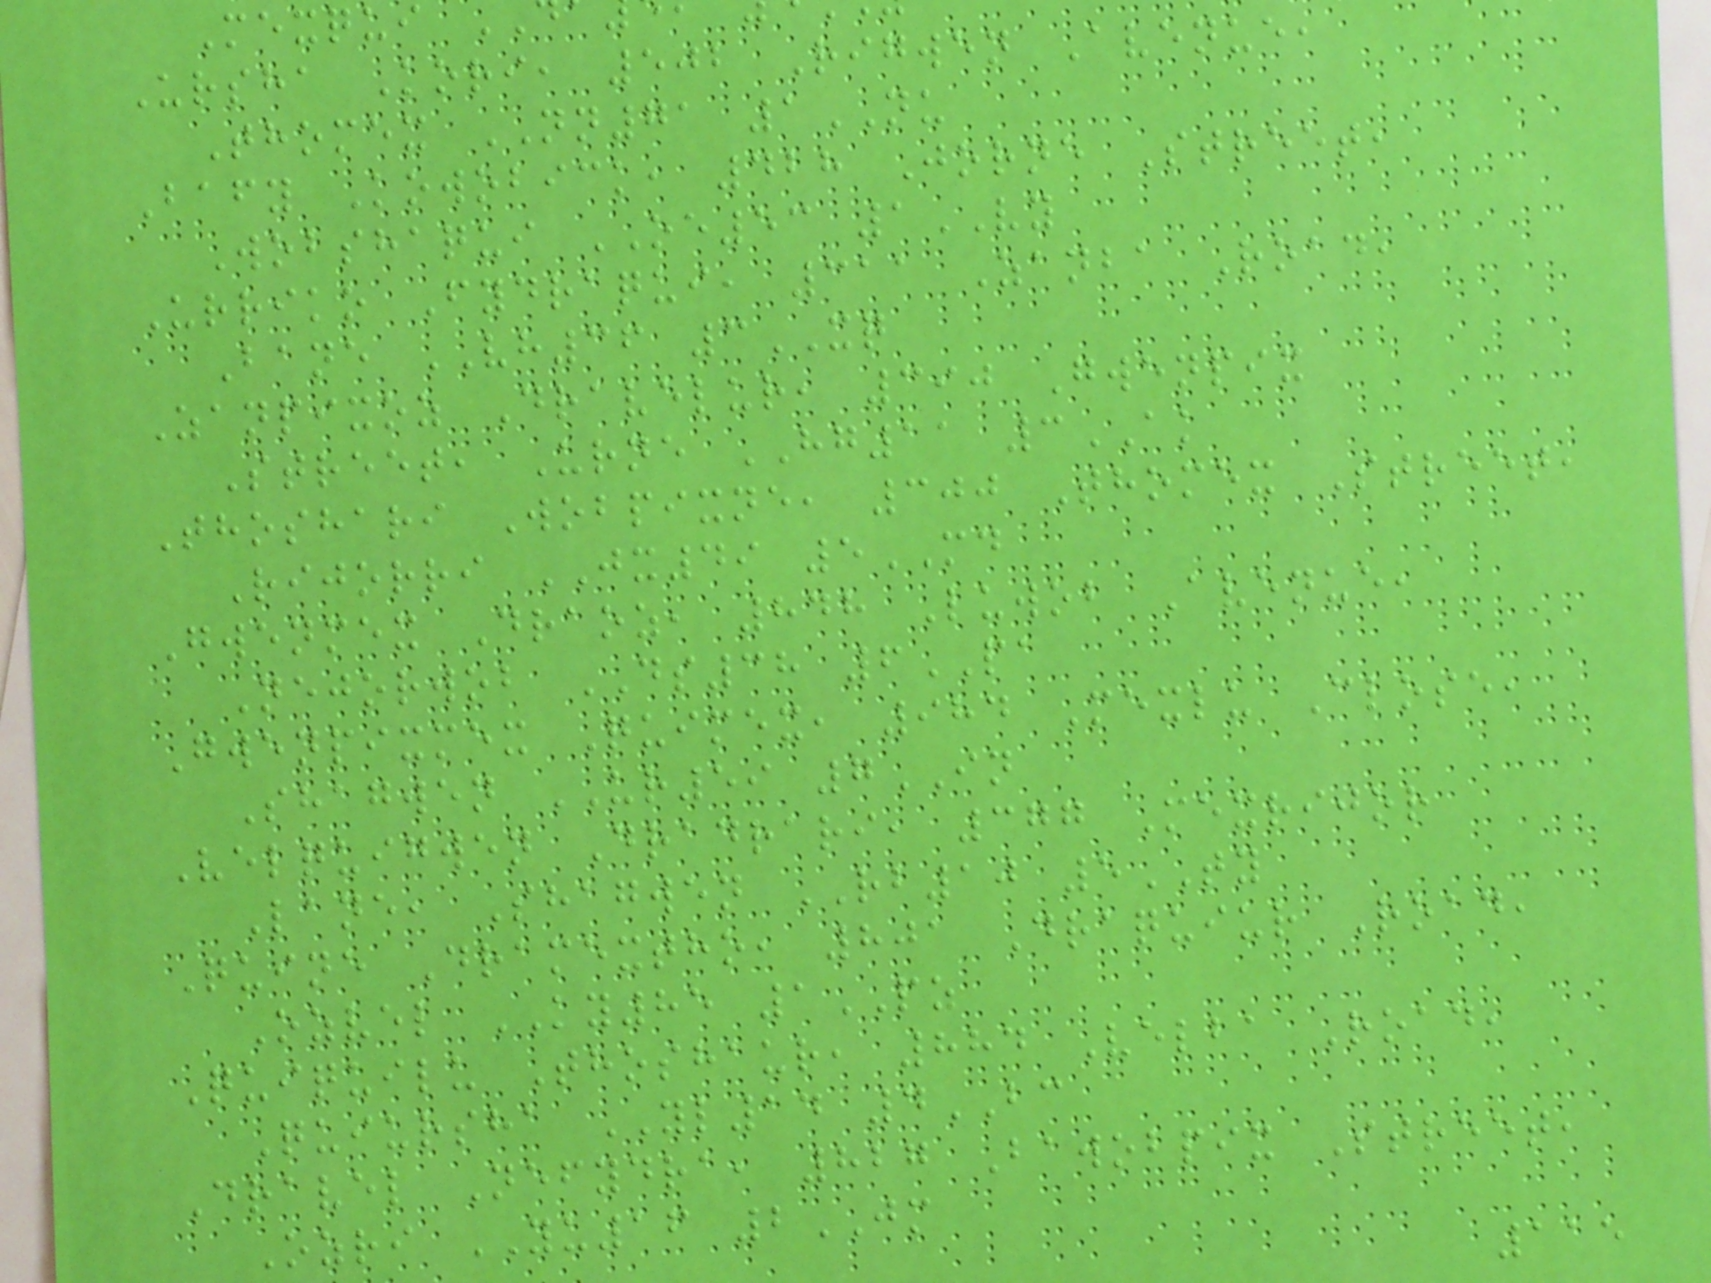Mexqui
Ursha Kori, 502 Rigwen Avenue,
Thomex NN71 1NU
Bafy Kowobick, 428 Jorne Street,
Wobshaqui OE53 1VY
Urriko Fydraqui, 311 Zanba Road,
Bane VH36 3XQ
Zanpixoz Dravelur, 390 Gwenpix
Street, Urne HG11 3AK
Thoshari Wobpixne, 300 Thomex Street,
Rijorri JX49 5MD
Gwenmex Draoz, 848 Luwob Avenue,
Nejorwob DS38 6PA
Gwenpixmex Quimex, 984 Mexlu Close,
Shagwen UR59 7IN
Velquigwen Dradrari, 377 Mexrijor
Lane, Shagwen RB10 5TY
Quine Dramextho, 801 Draquiur Road,
Ozvel KY85 1PZ
Quiquilu Thoshaur, 884 Velba Road,
Quiursha YL14 4BC
Dravel Nefydra, 827 Bawobpix Street,
Ozri YU16 2JM
115
